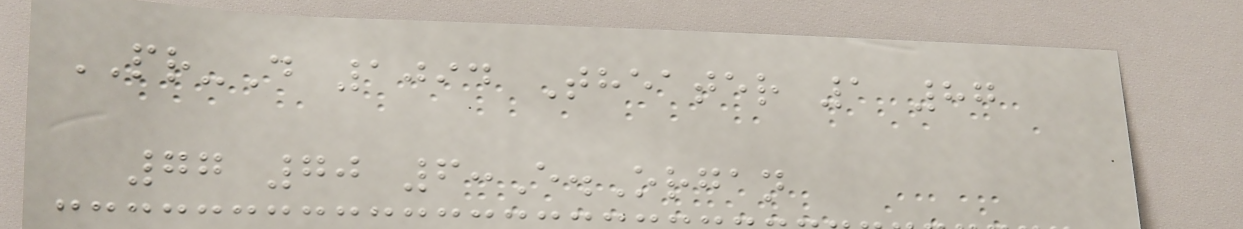PR-D 1094 Theater 1 87
77 70 6:E.Organ
